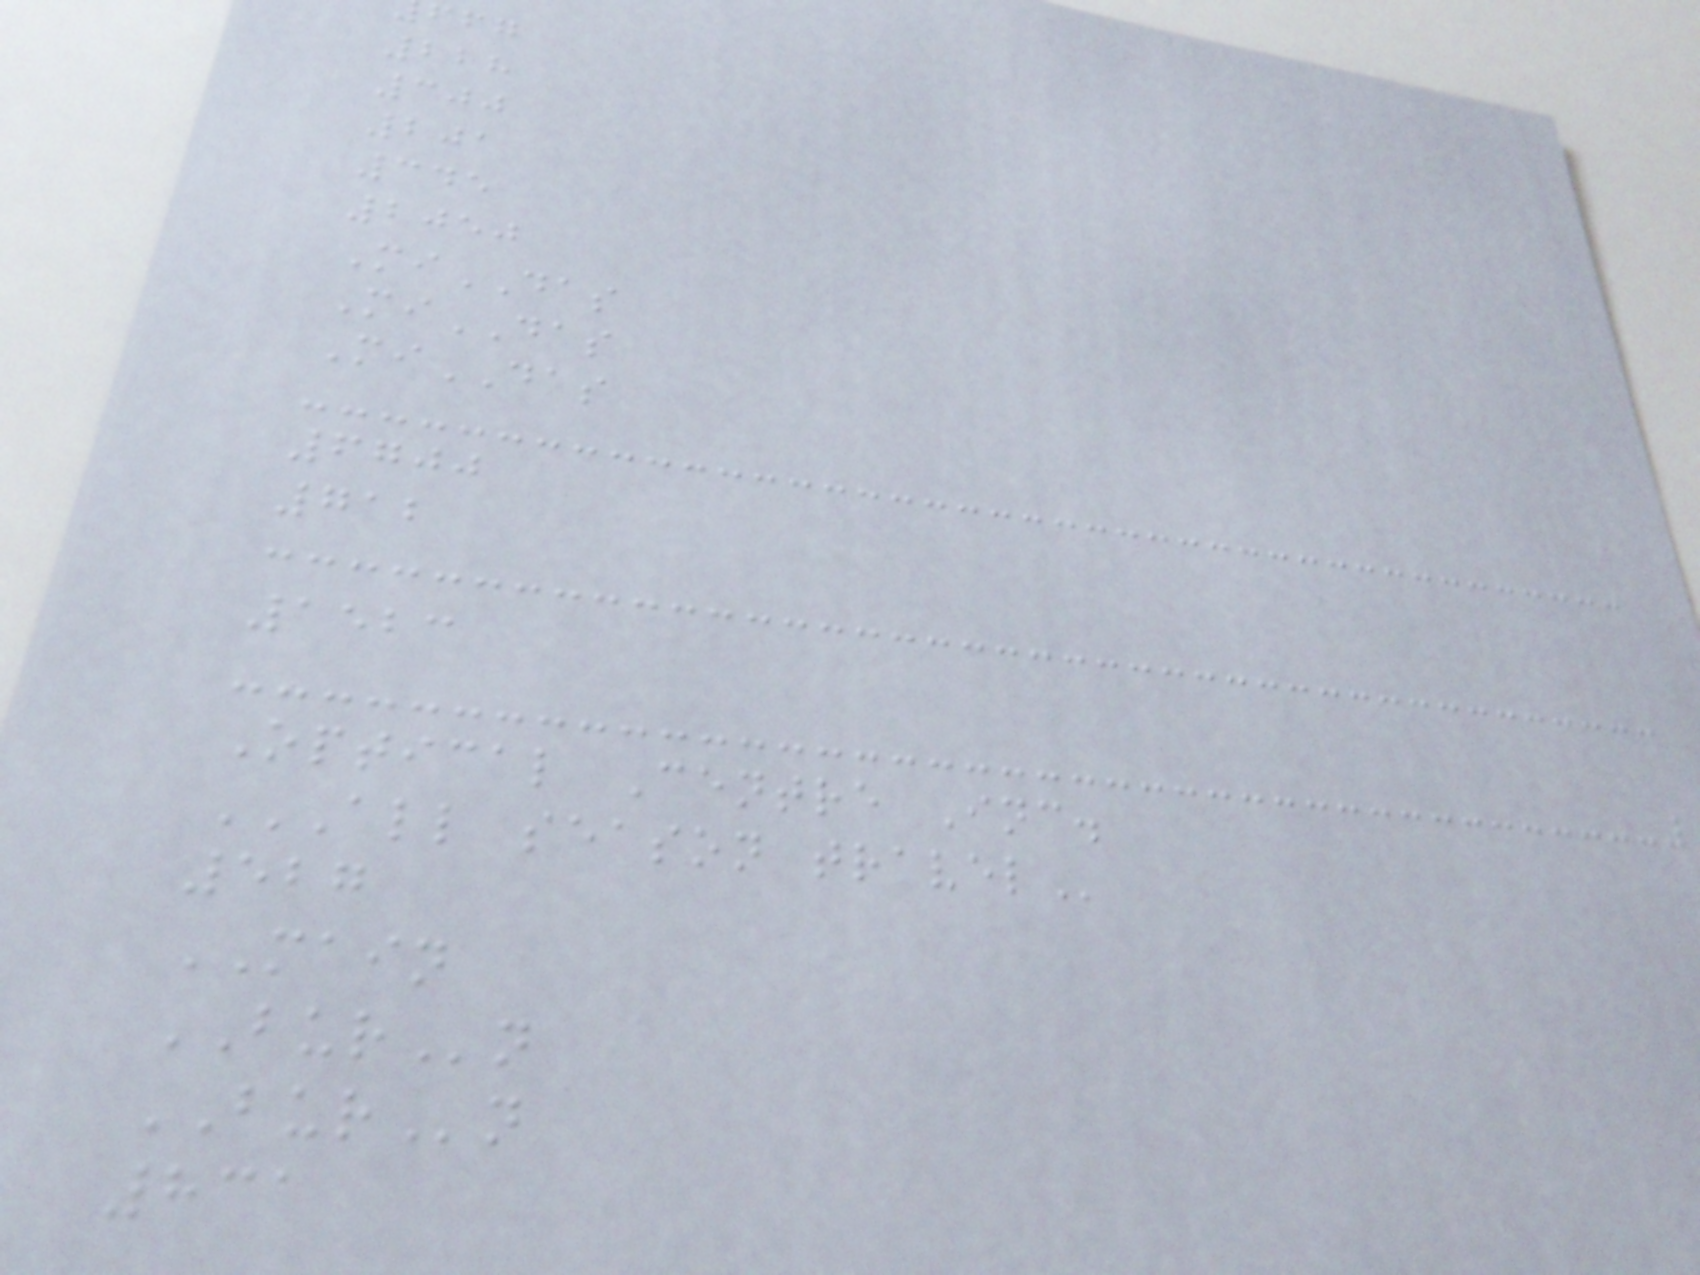228
300
201
345
2050
MiDAS
MiDAS
MiDAS
6700
712
1523
Optical Centre Inc.
ALL SEASON TRAVEL
527
MAIN
BURn
BURn
831
